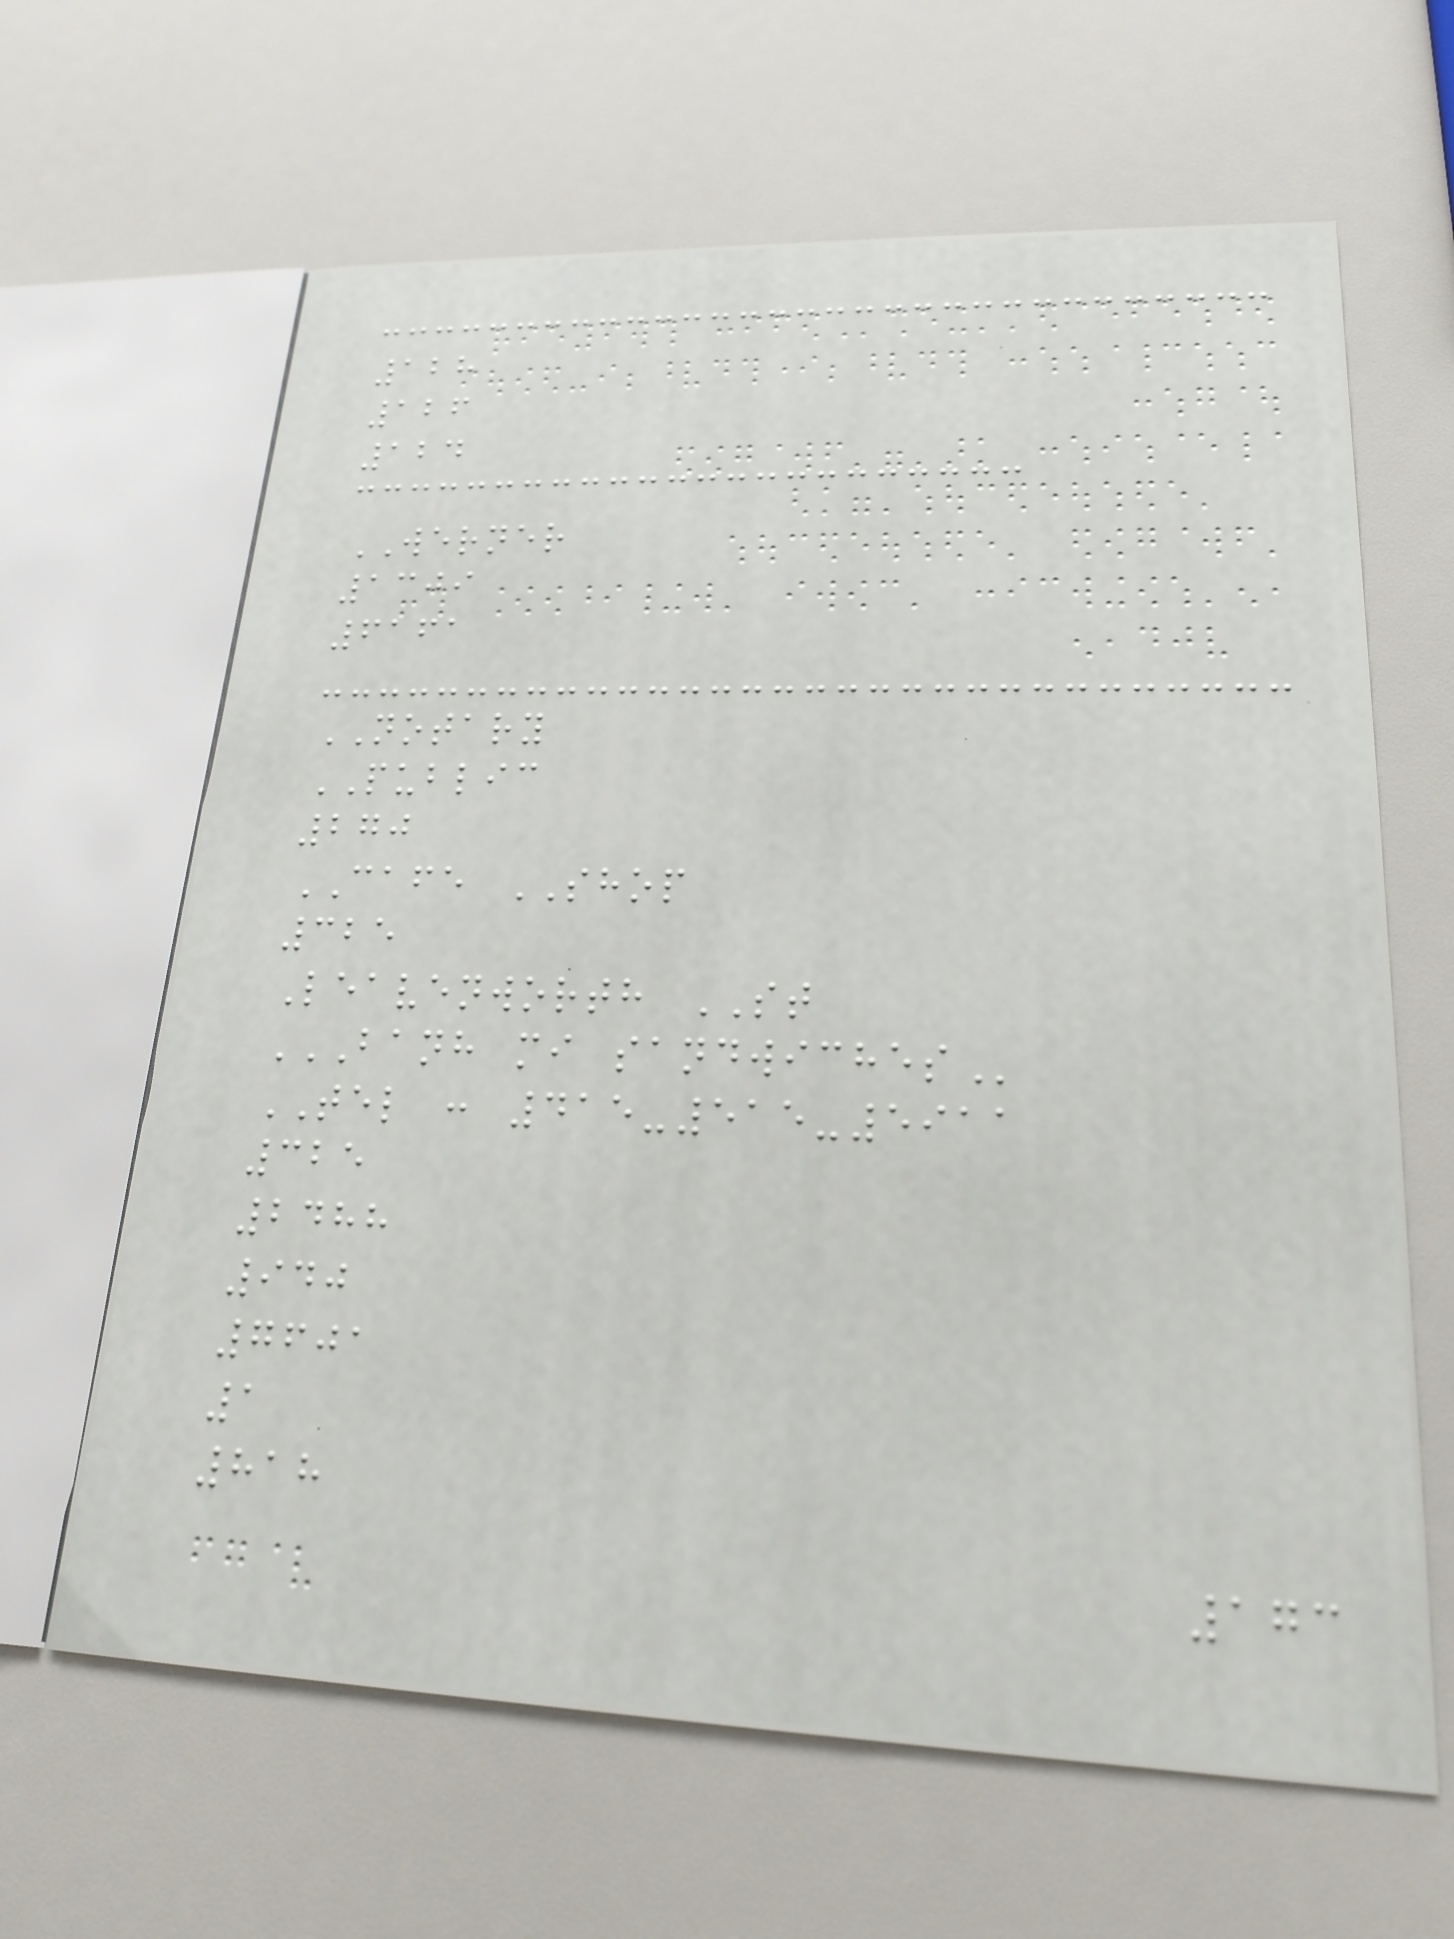128
126
124
WERNER
1309
6161
NOTARY
PUBLIC
270
CAFE SHOP
325
Leavenworth ST
BANH MI SANDWICHES
TEL : 415-515-5911
325
2488
940
7601
1
818
173
